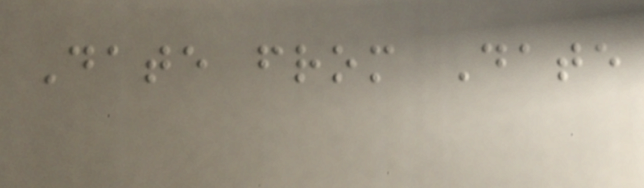Date from Date
